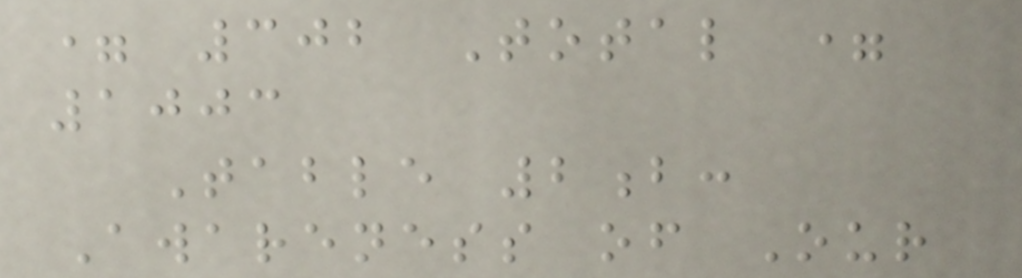= 302 Total =
1003
Table 2b:
Awareness of Our
